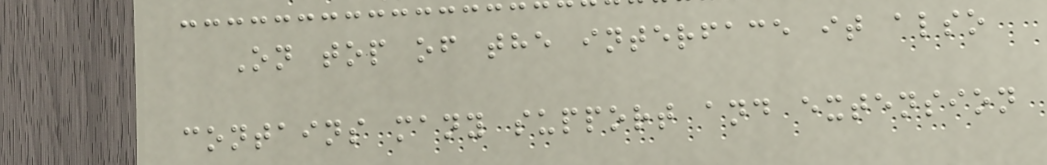On top of the interface it also
contains many support and extension
